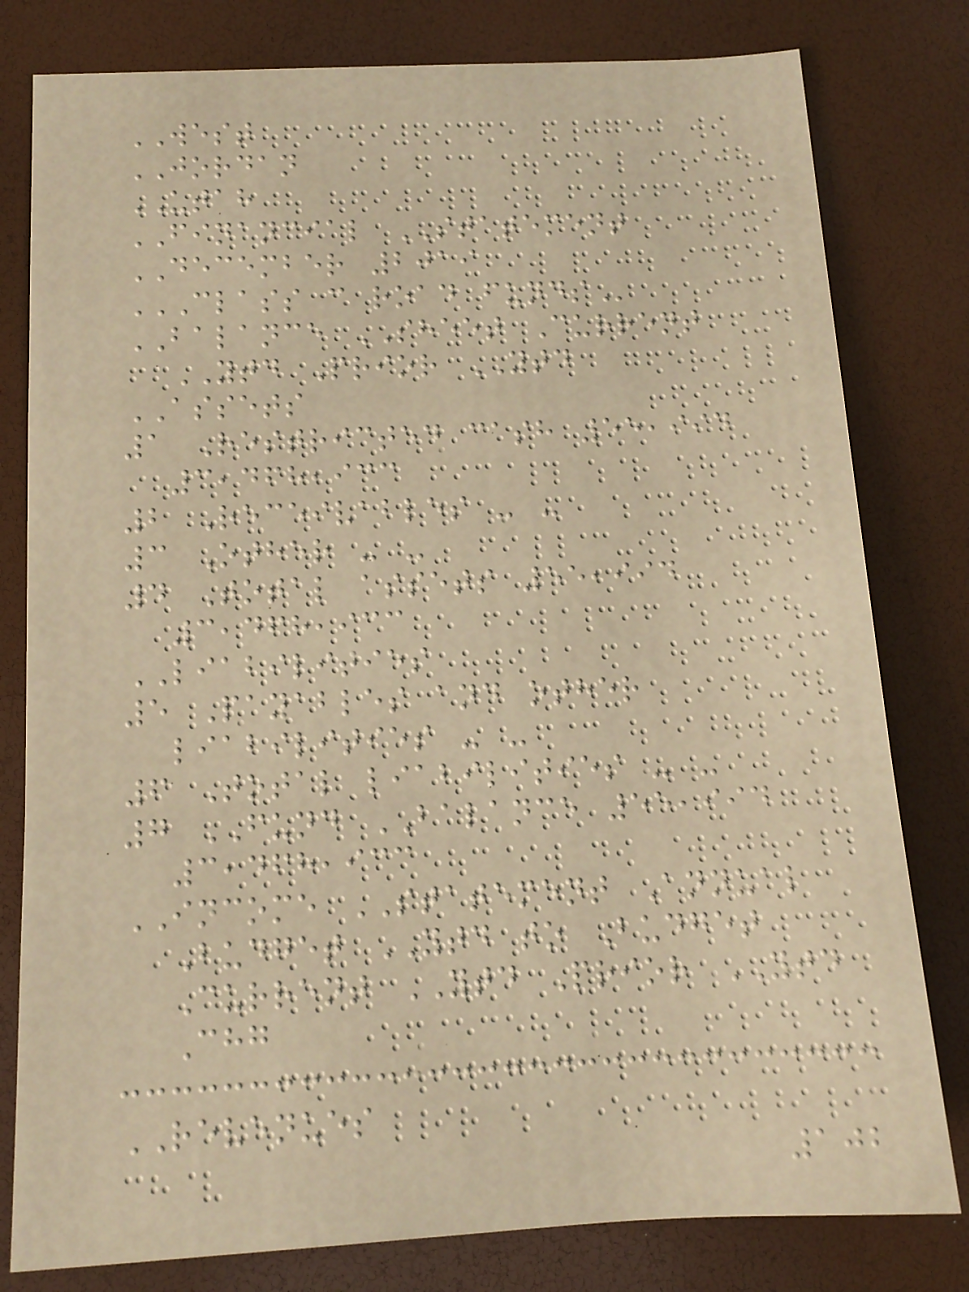WEST
JORDAN
UTAH
FINANCIAL STATEMENT
DECEMBER 2019
CLASS C ROAD FUNDS
BALANCE SHEET Current
YTD Prior YTD
ASSETS
1 Restricted cash 55,994
3,468,933
2 Receivables - -
3 Other - -
4 Total assets 55,994
3,468,933
LIABILITIES
5 Payables and other
liabilities - -
6 Total liabilities - -
7 FUND BALANCE 55,994
3,468,933
INCOME STATEMENT Annual
Budget YTD to Budget
Current YTD Prior YTD
Chg
REVENUES
102
